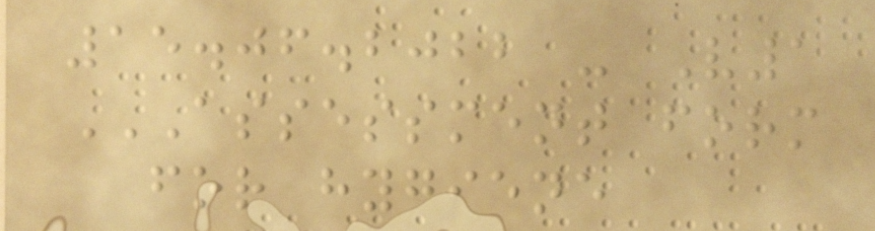15.06.2022 - V1
ASSESSMENT FORM
FOR HYGIENE
